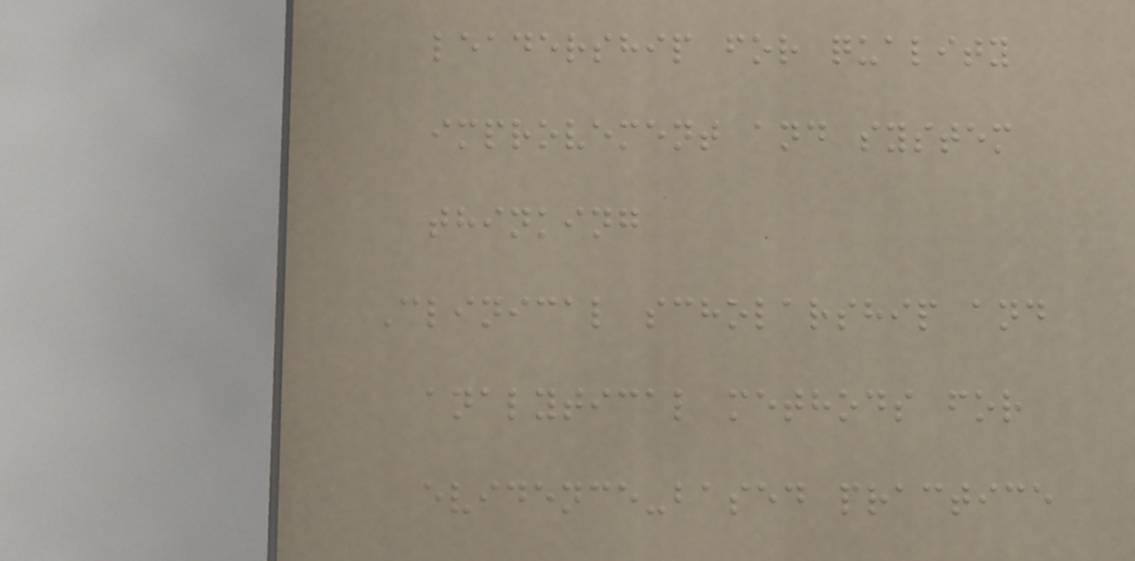leadership for quality
improvement and system
thinking
Clinical scholarship and
analytical methods for
evidence-based practice
